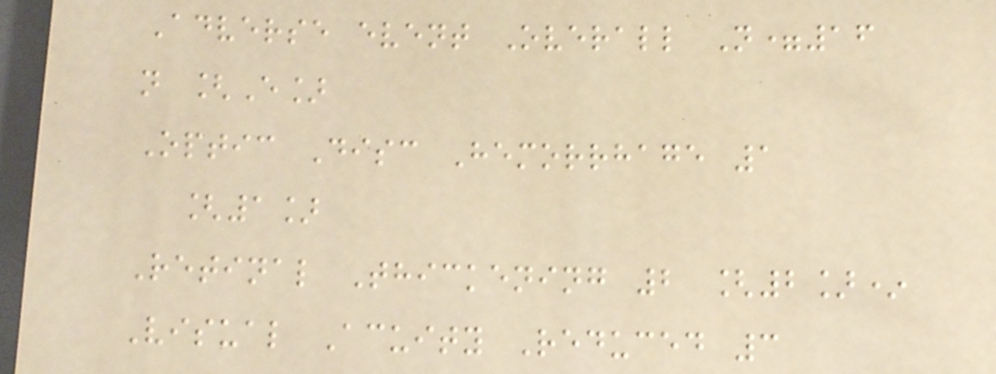Adverse event Overall N=16
n [E]
Optic Disc Hemorrhage 1
[1]
Retinal Thickening 2 [2]*
Visual Acuity Reduced 3
